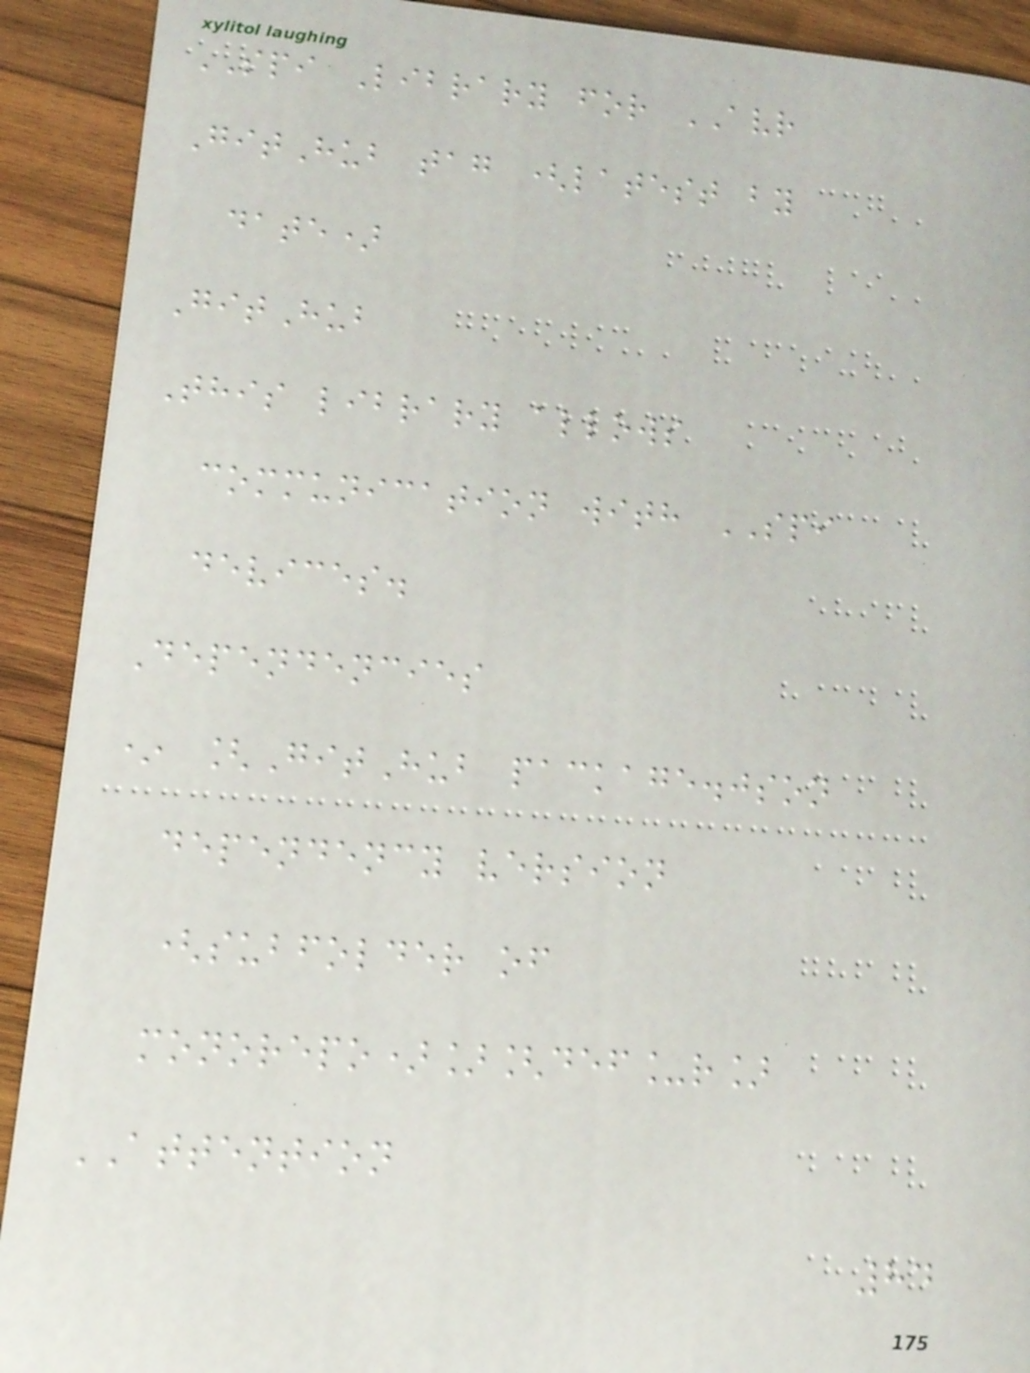SPI Library for AVR
GitHub tag (latest by
date)
GitHub
This library allows
communication with SPI
devices.
Dependencies
* [GitHub package.json
dependency version
(subfolder of
monorepo)][def_r]
ATTENTION
84
